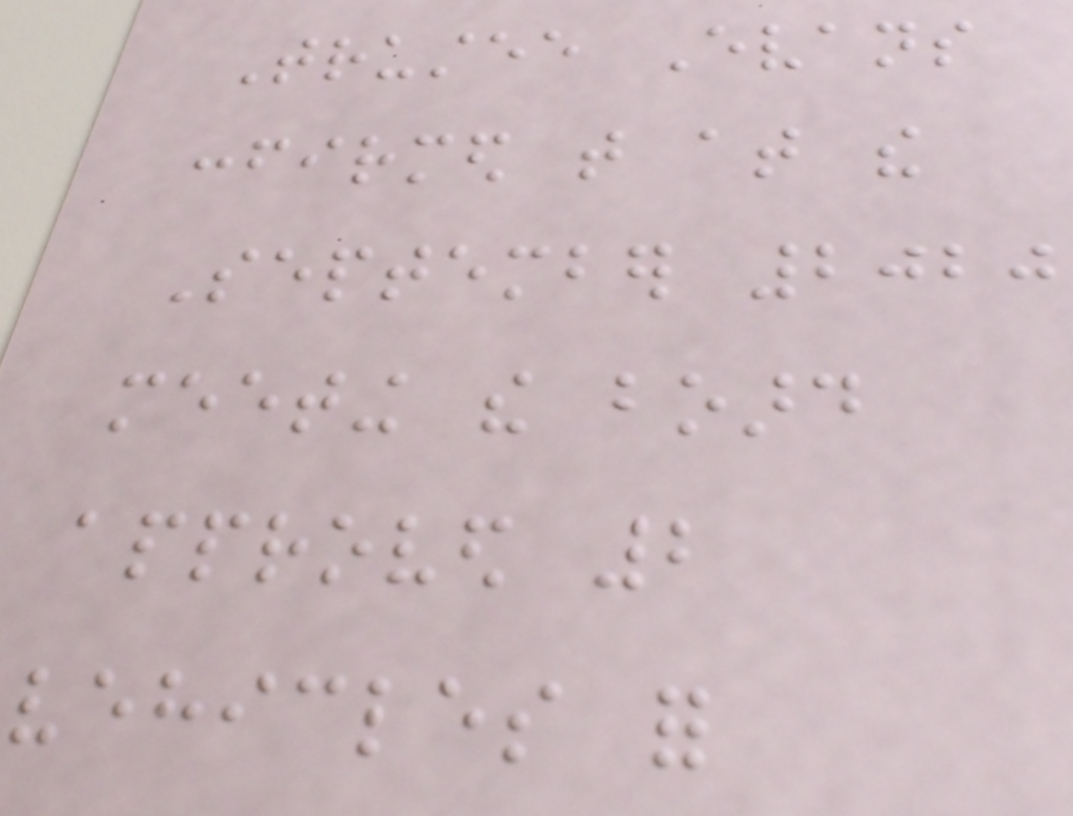Trustee Evans
confirmed that at the
September 2020
meeting the board
approved 2
vehicles for
